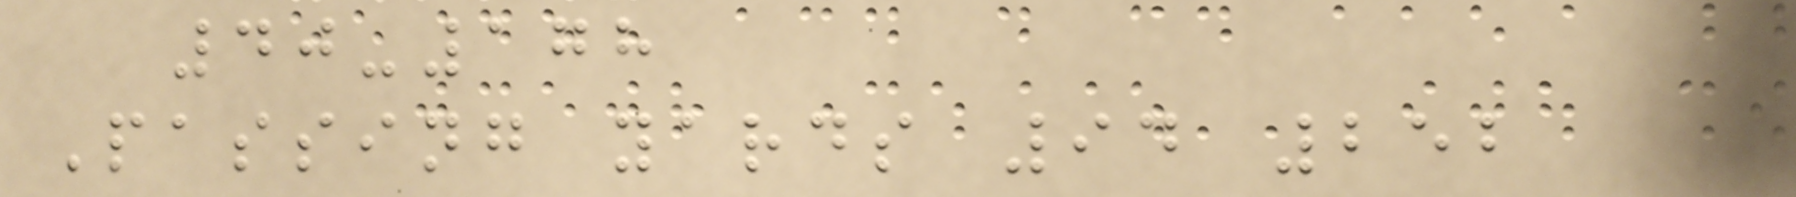40-178
Passing yards 94 252
